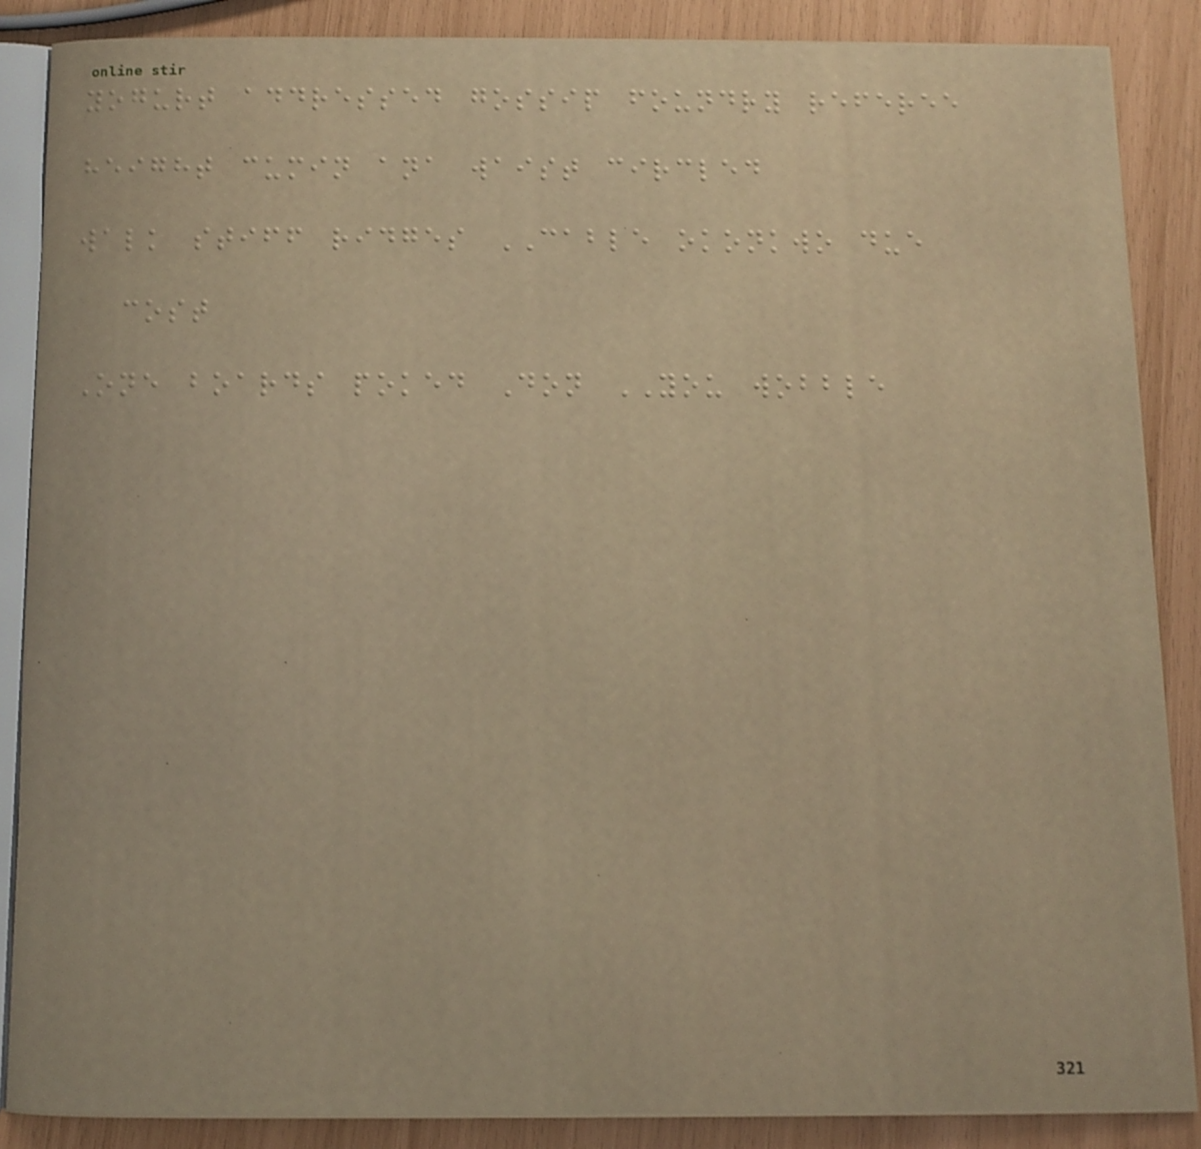yogurt addressed gossip foundry referee
height cumin ana waist circled
walk stiff ridges CABLE okonkwo due
cost
One boards poked Don YOU wobble
